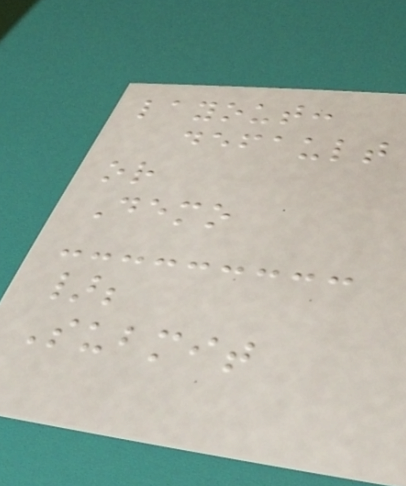layout:
default
or
Demo
};
Submit
